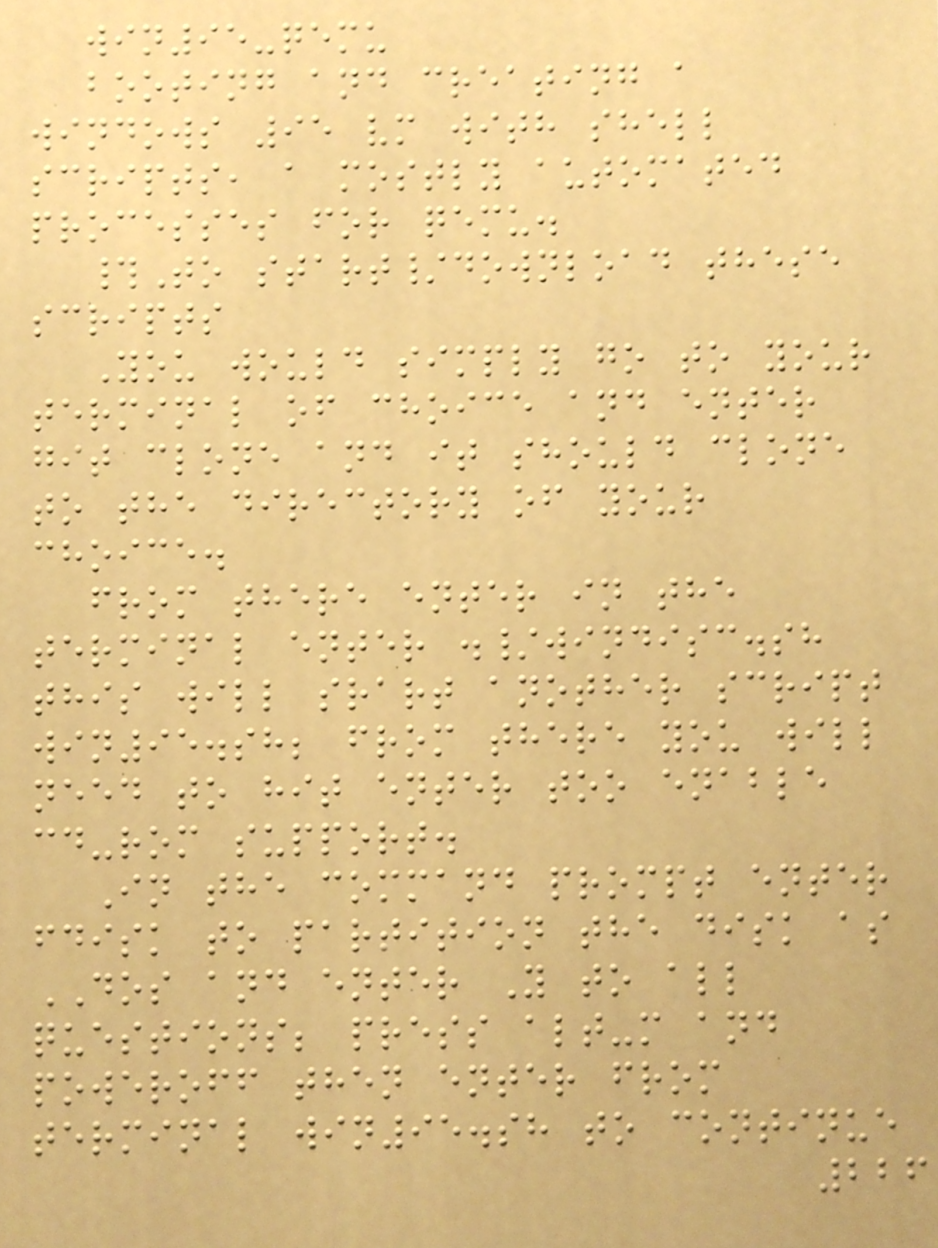win95-qemu
booting and creating a
windows 95 vm with shell
scripts, a mostly automated
processes for qemu.
#To start/download these
scripts
You would simply go to your
terminal of choice and enter
git clone and it should clone
to the directory of your
choice.
from there enter in the
terminal enter ./windisc.sh
this will srart another script
win95.sh; from there you will
need to hit enter too enable
cd-rom support.
In the command prompt enter
fdisk to partition the disk as
DOS and enter Y to all
questions; press alt-m and
poweroff then enter from
terminal win95.sh to continue
226
